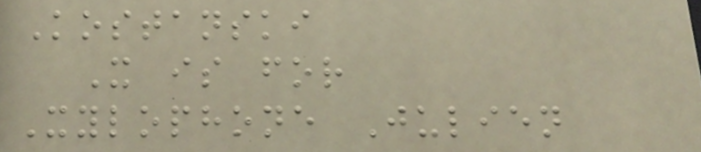Kostanski
X is for
Xylophone Julien
